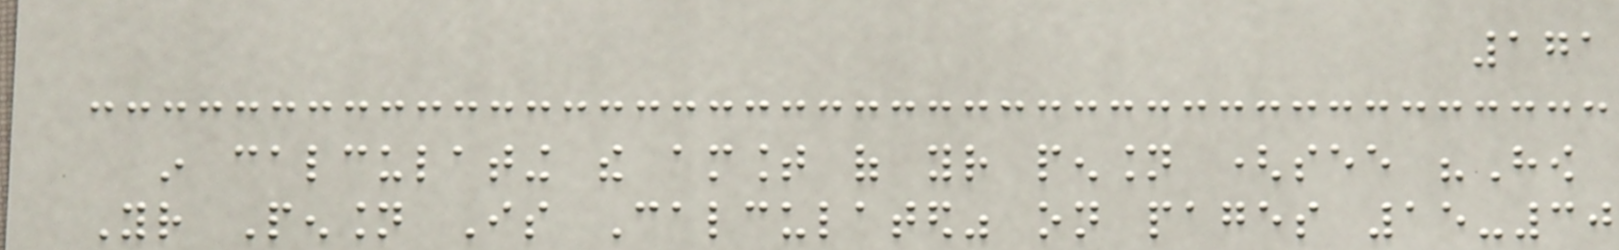171
in calculating the amount of your pension (see "How
Your Pension Is Calculated" on pages 15-30
